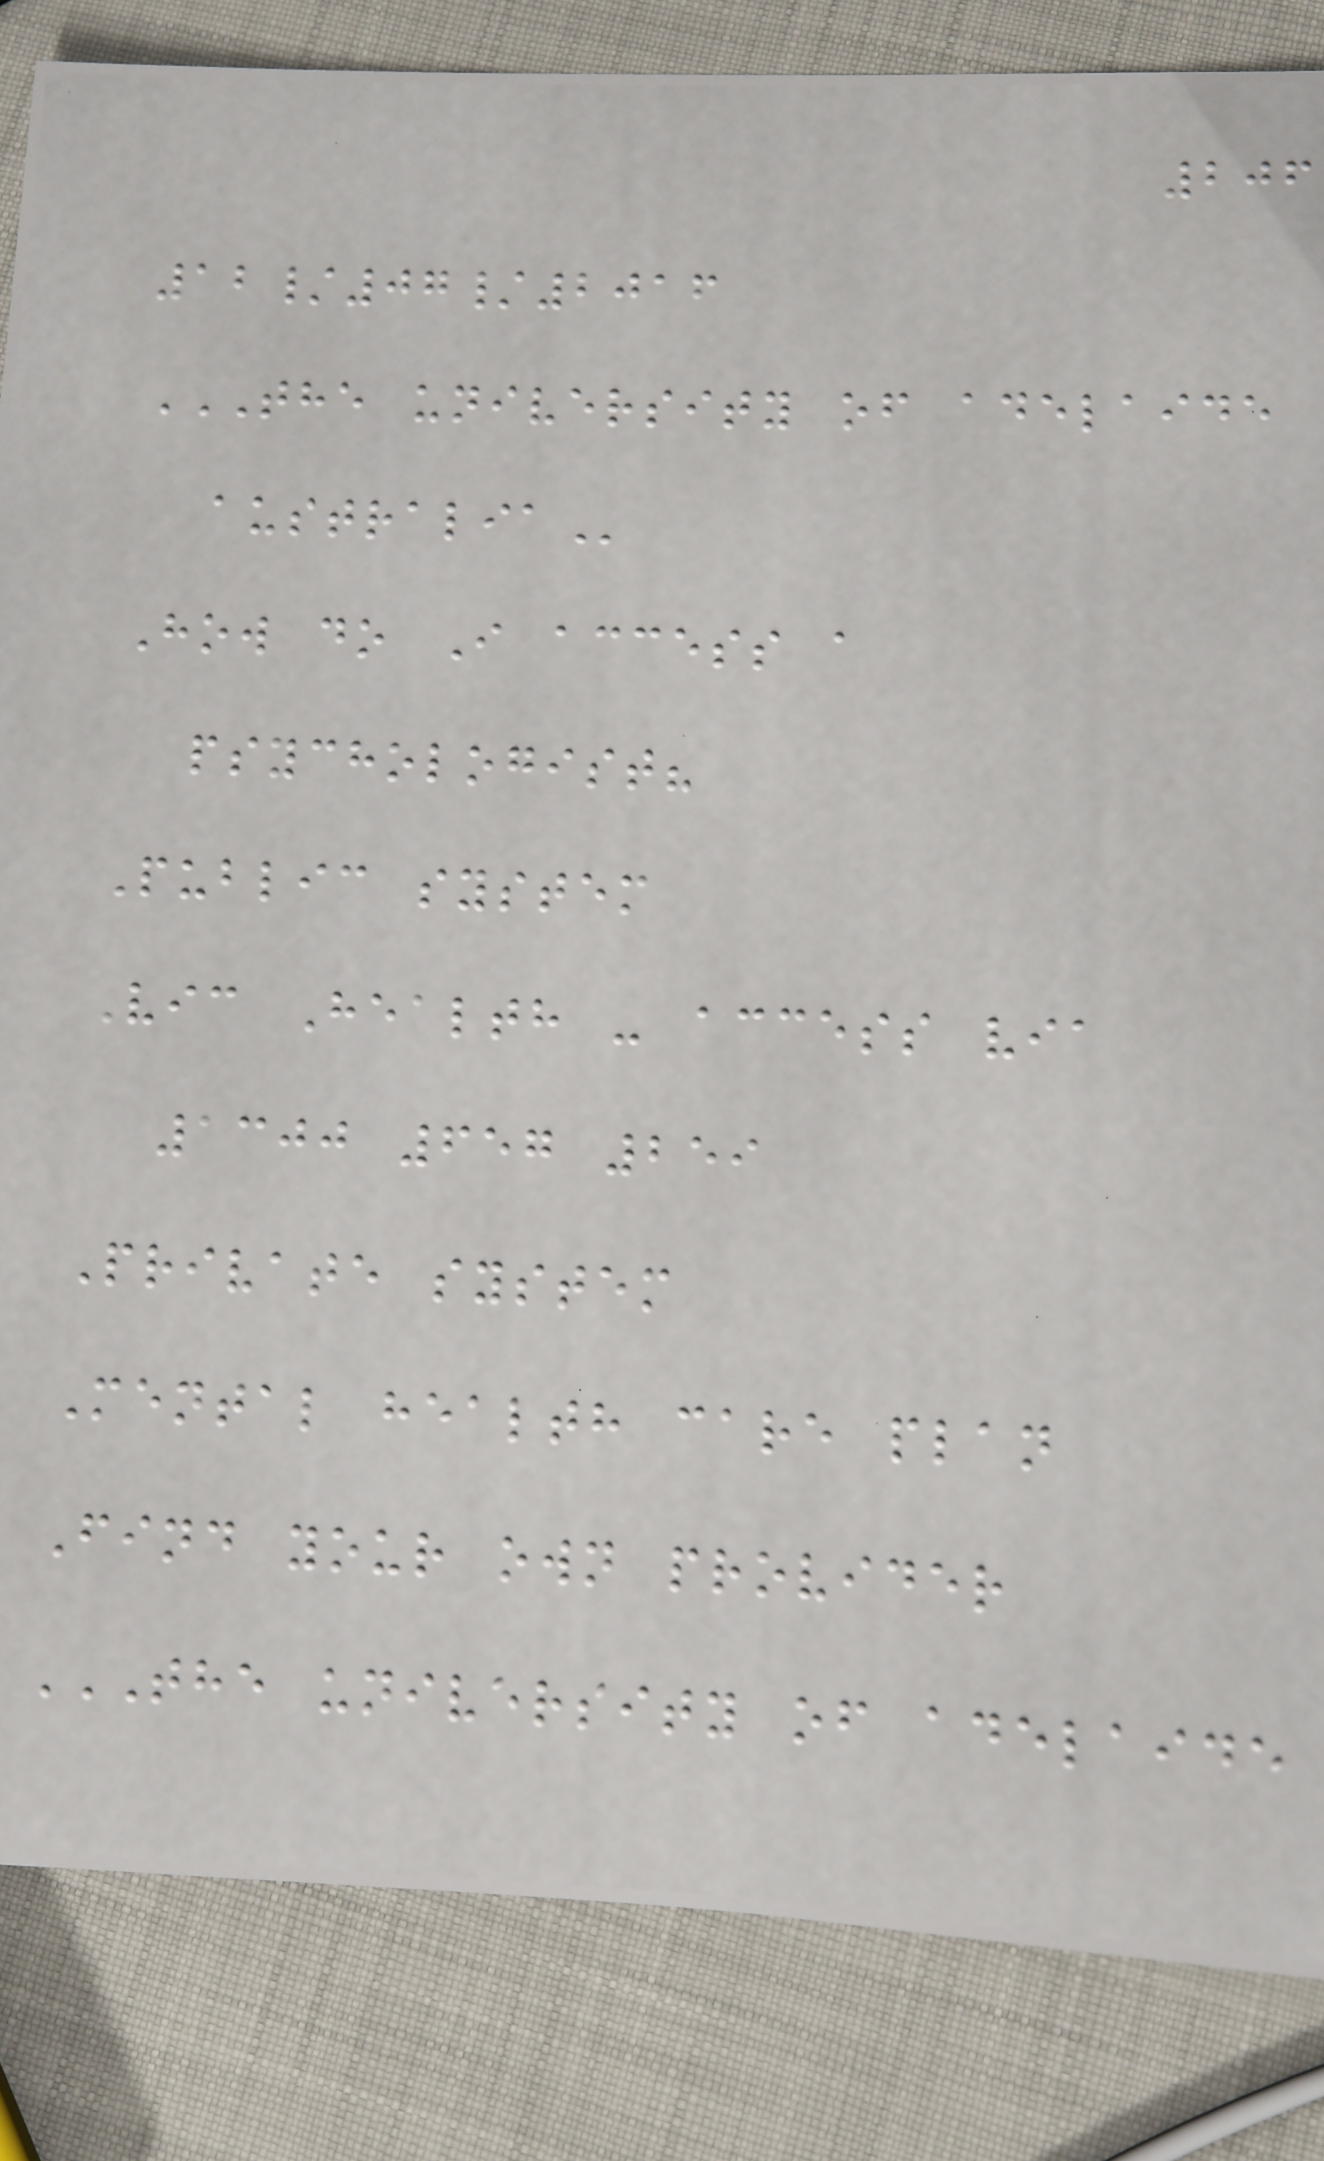206
12/07/2016
THE UNIVERSITY OF ADELAIDE
AUSTRALIA
How do I access a
psychologist?
Public system
Vic Health - access via
1300 657 259
Private system
Mental health care plan
Find your own provider
THE UNIVERSITY OF ADELAIDE
